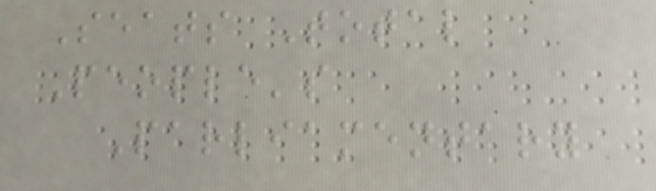Seats Total
People's
Parliamentary
